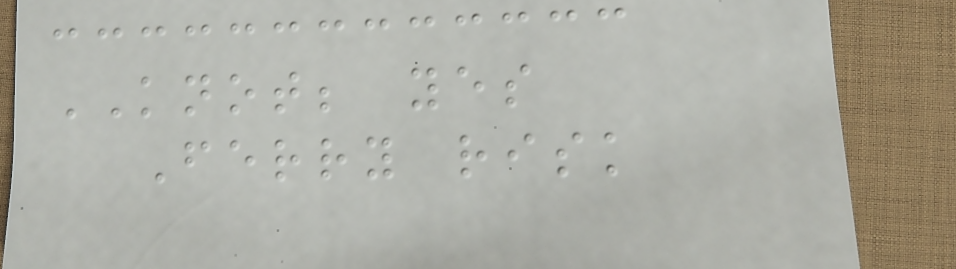KNOT; yes
Ferry risk
